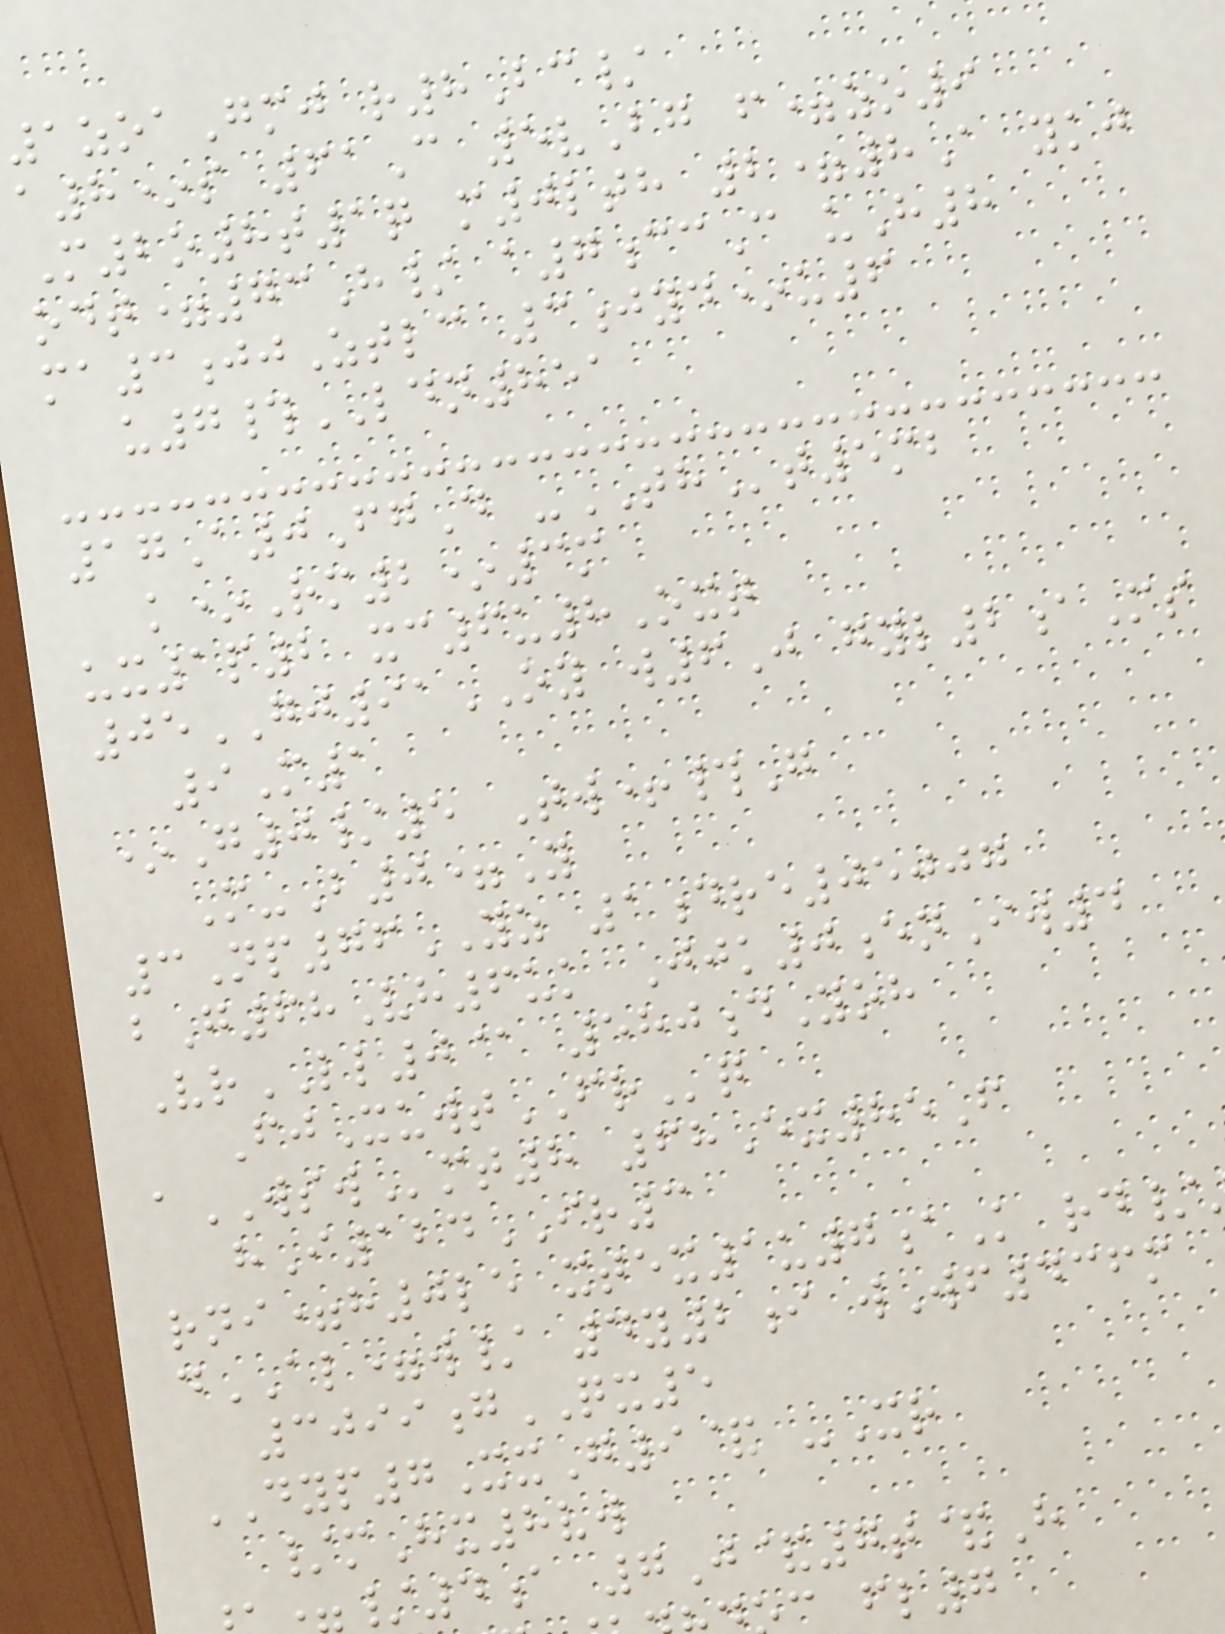1zoaGmj r8Bc/
a8*s 61C 5vBg f=zo9
M2o8t1q m0lth 2=8A ykj
odt=73H/ a7ccC uH8
ma3jjZtlc 3jyd*u6
u7#LDN851
17A0FgD -THt5mb
k*Rm2*3m
ux1p2 xc6u8Oxt
05GJ91OY w6J gyl2aMs
9M1
*G0/5 Tw+#G
M-B0=Y
3Np76YZ 1dre05007
bG68Vh6uk Jjk0enIw4
VrLL0@ 580dYoh
FjXuwtFRq
aWSWmt8 68Ex85F
hI124IR3
rni=h0le xtex1u7aK rd/
dAL=w/ 4y2i wWf436m
3099gQX5
DYP7XxG9& -Xr
/mHx8vw
/4a 7J&7t&H
c fl7
